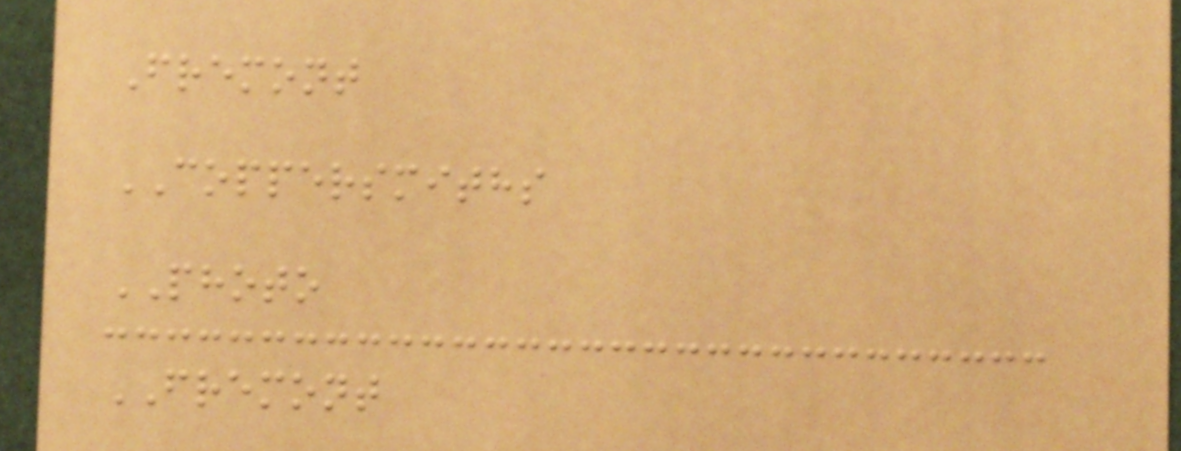Fremont
COPPERSMITHS
PHOTO
FREMONT
